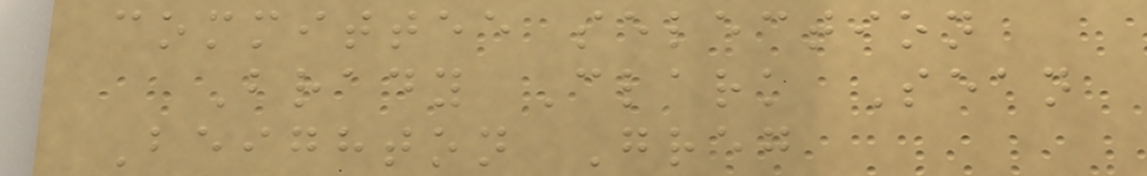committee selection
Brady Clark Sean
Beighton Greg
